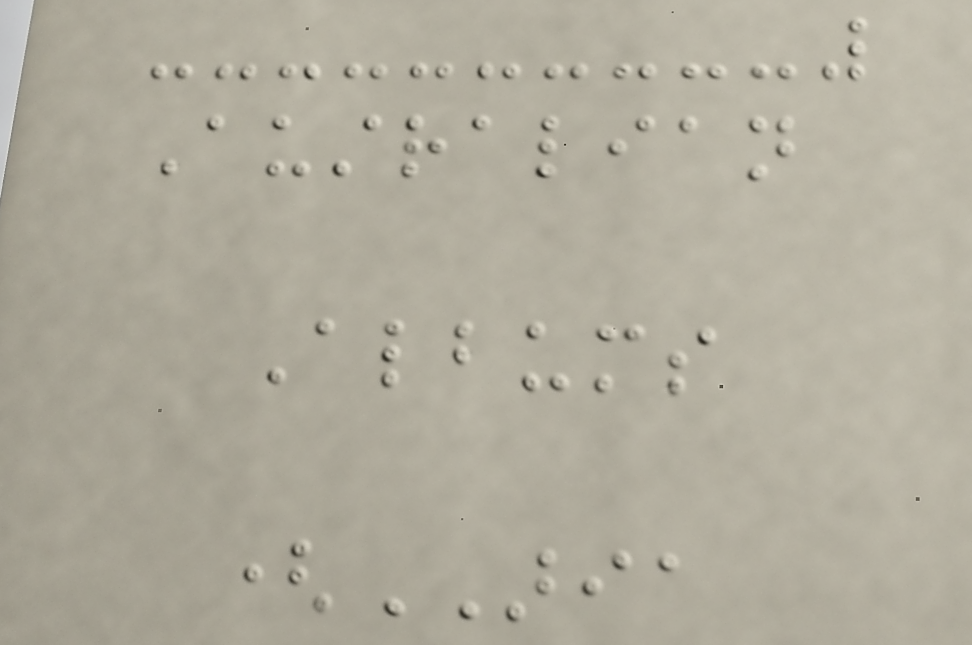Australian
Albums
(ARIA
